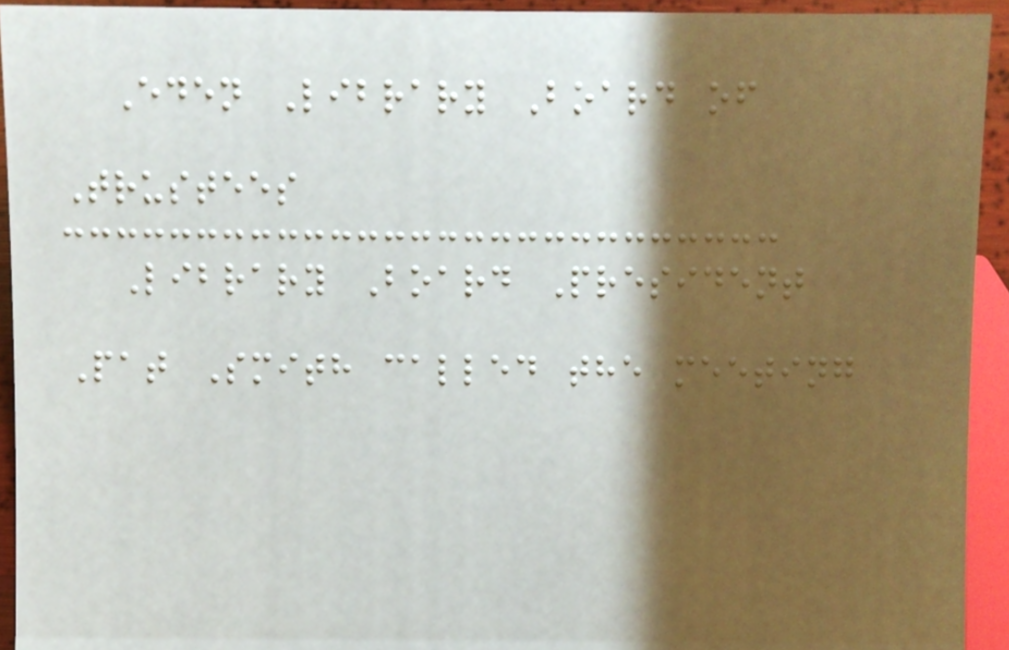Eden Library Board of
Trustees
Library Board President
Pat Smith called the meeting
